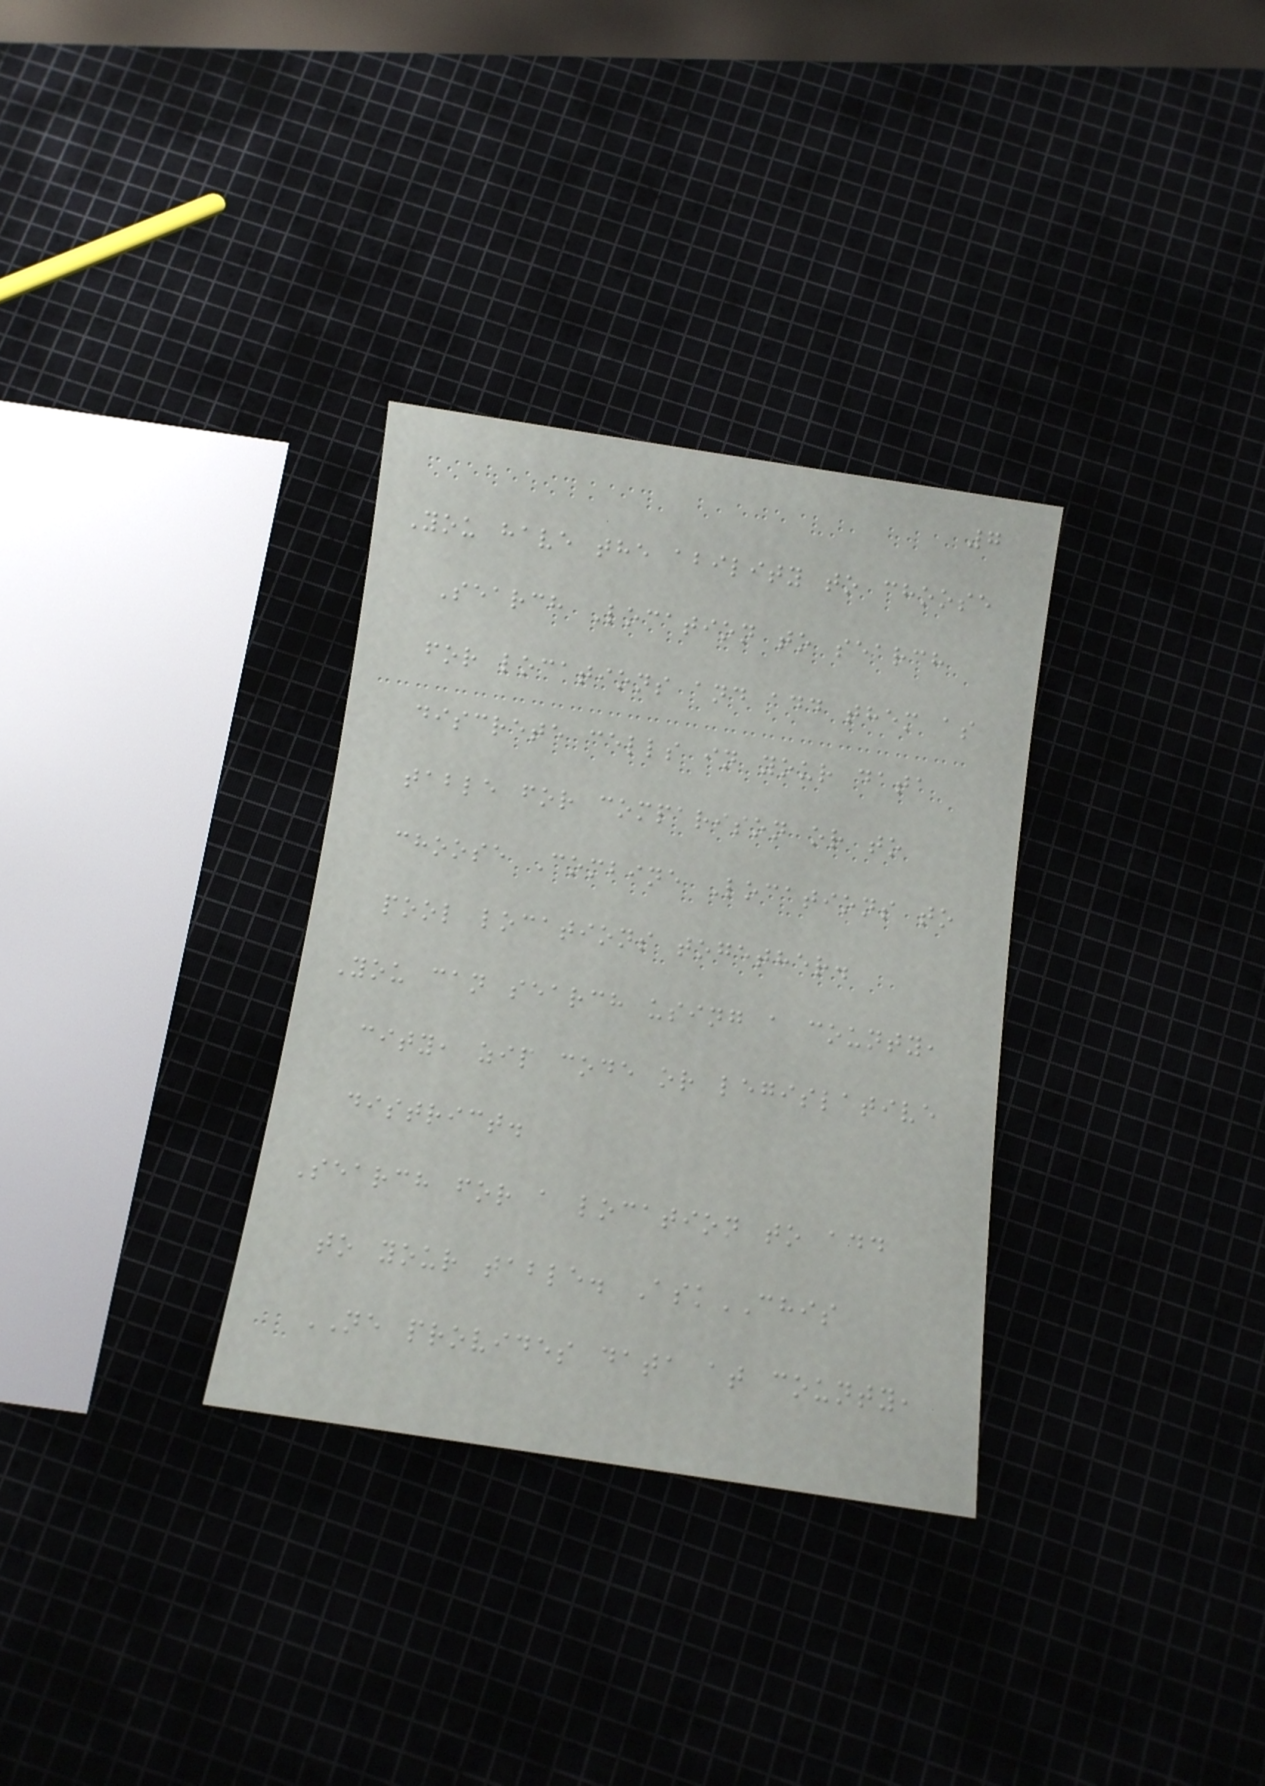7
You have the ability to choose
Search Location to search
for locations and add them as
discrete cells in your data
table for comparison or to
choose Combine Locations to
pool locations together.
You can search using a county,
city, zip code or legislative
district.
Search for a location to add
to your table. AskCHIS
NE provides data at county,
